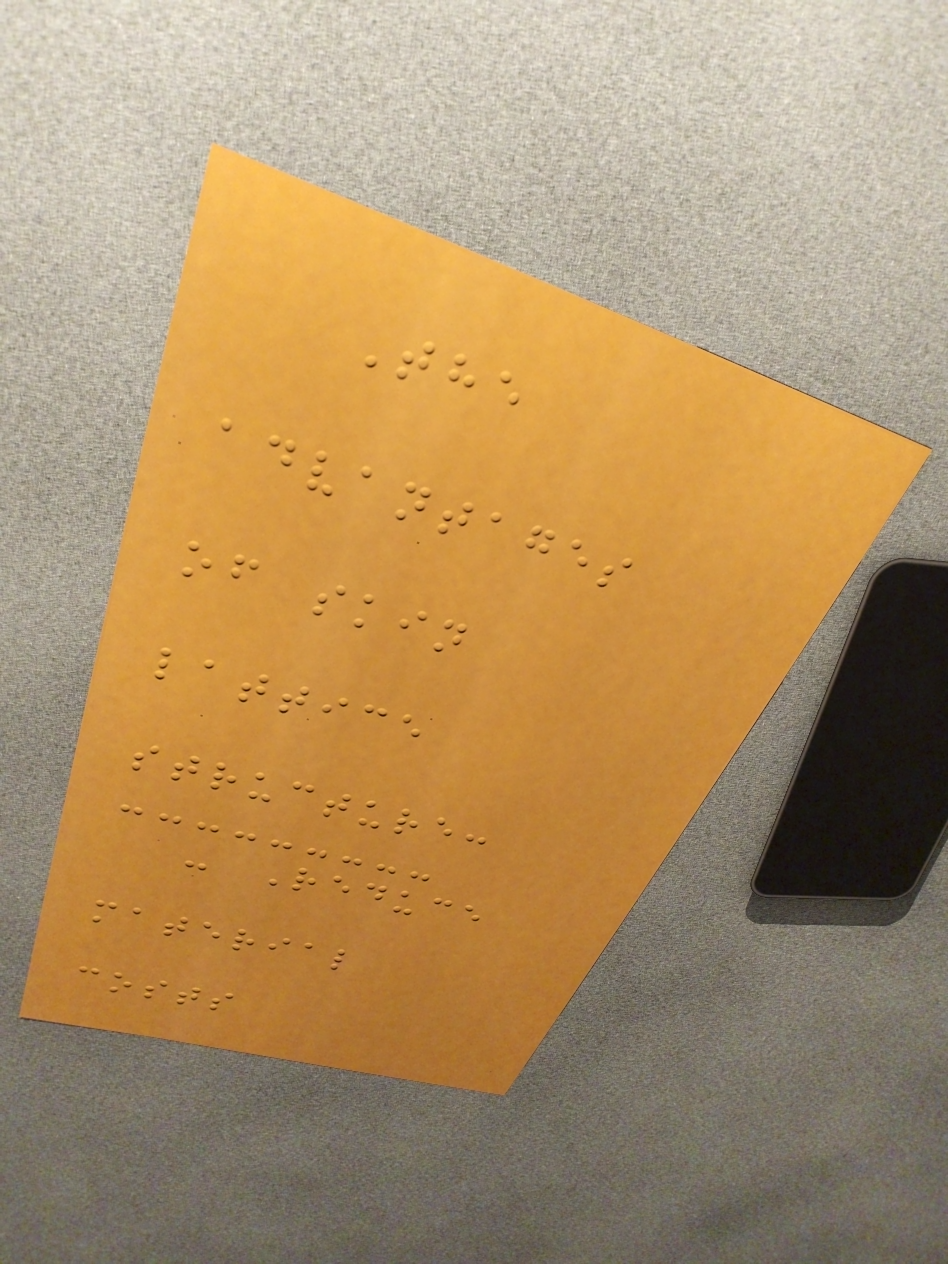The
advantages
of skin
lattice
structure:
- Reduce
material
costs
